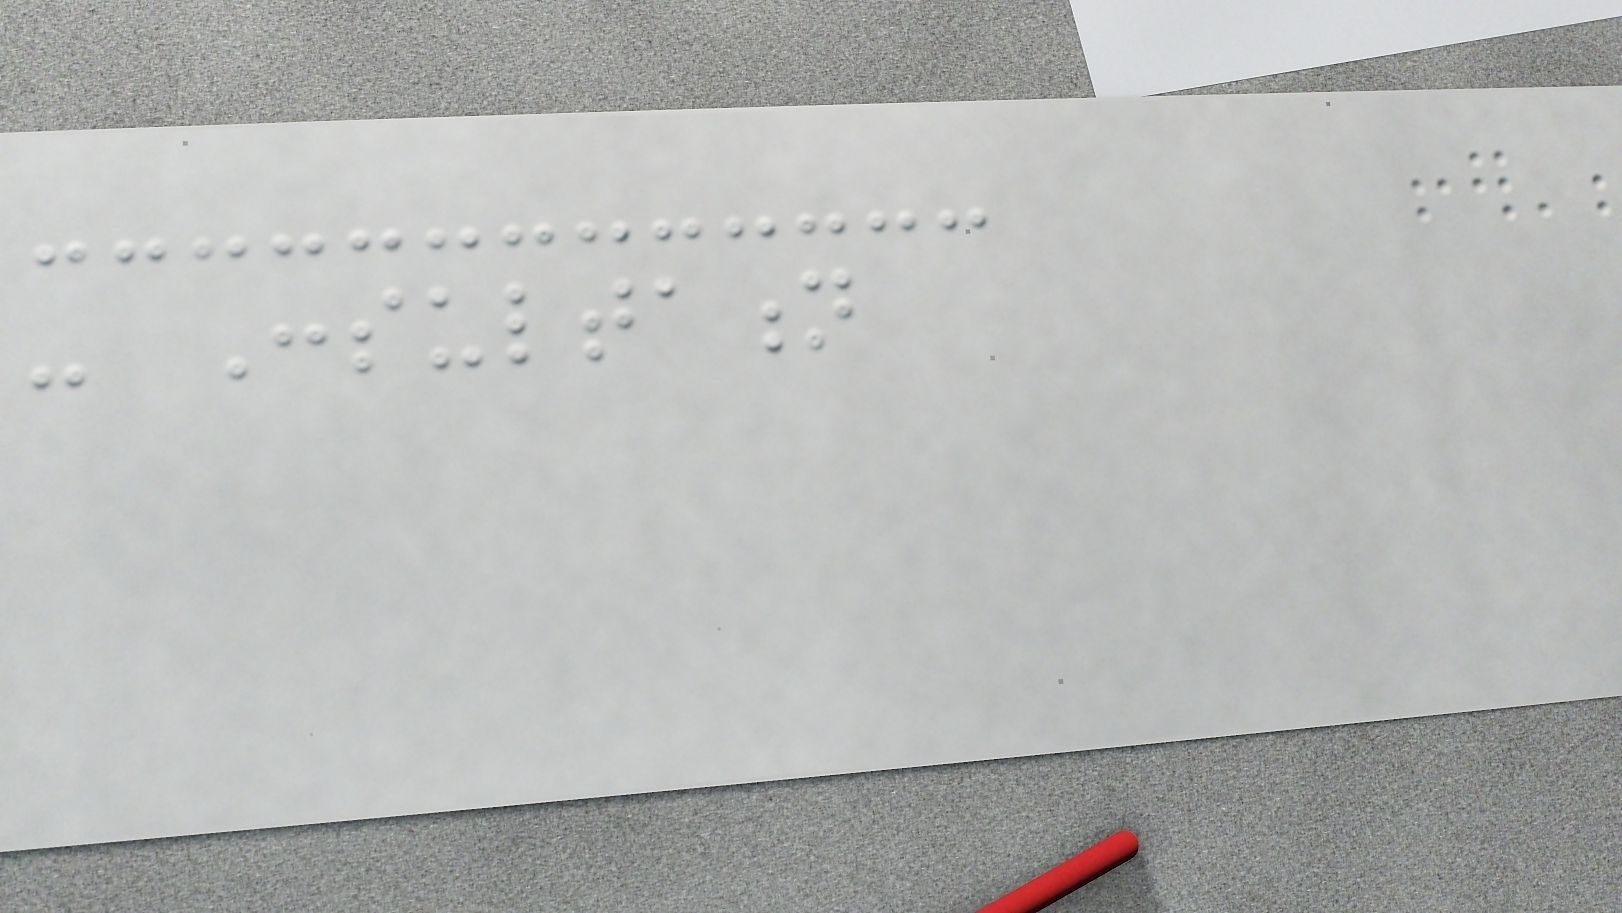- Consultation
